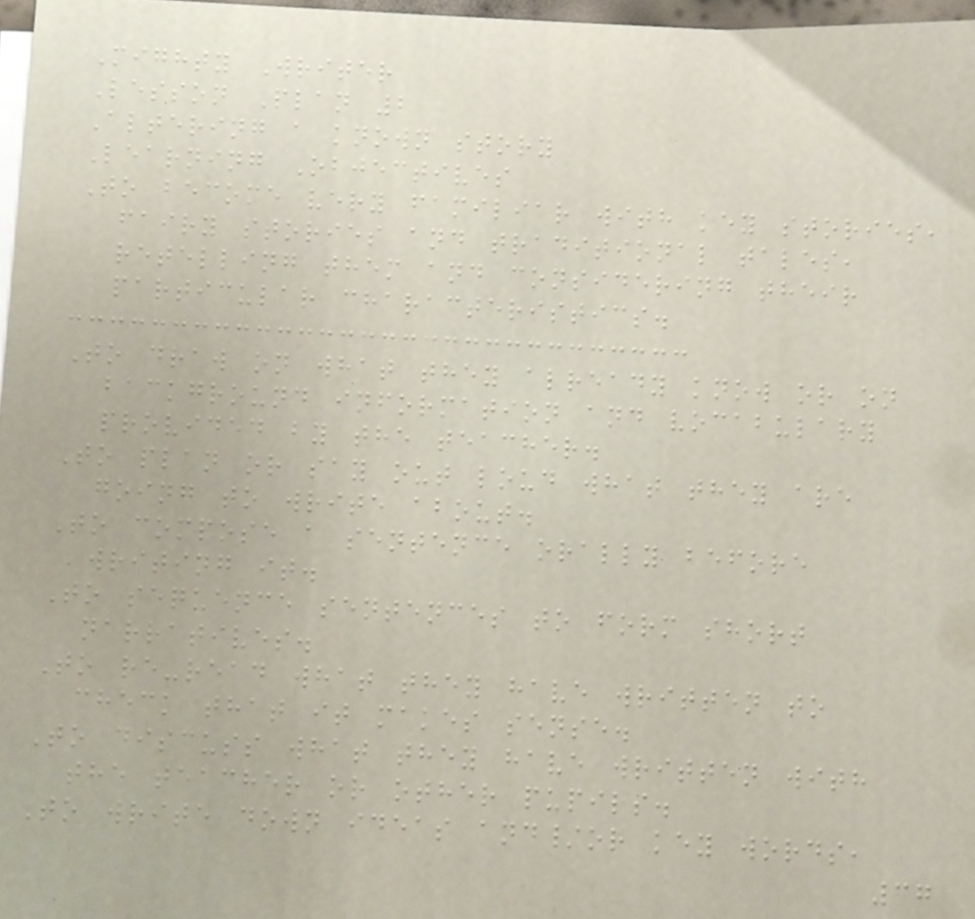Mighty Writer
Lesson Plan 2
Altering a known story
Learning Objectives
To become very familiar with key stories,
fairy stories and traditional tales,
retelling them and considering their
particular characteristics.
To draw on what they already know or on
background information and vocabulary
provided by the teacher.
To plan or say out loud what they are
going to write about.
To compose a sentence orally before
writing it.
To sequence sentences to form short
narratives.
To re-read what they have written to
check that it makes sense.
To discuss what they have written with
the teacher or other pupils.
To write down ideas and/or key words,
37
